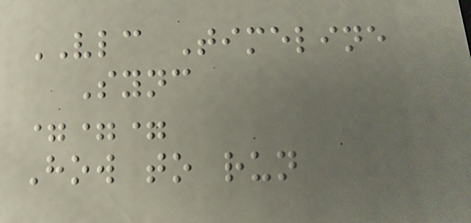VLC Timeline
Sync
===
How to run
